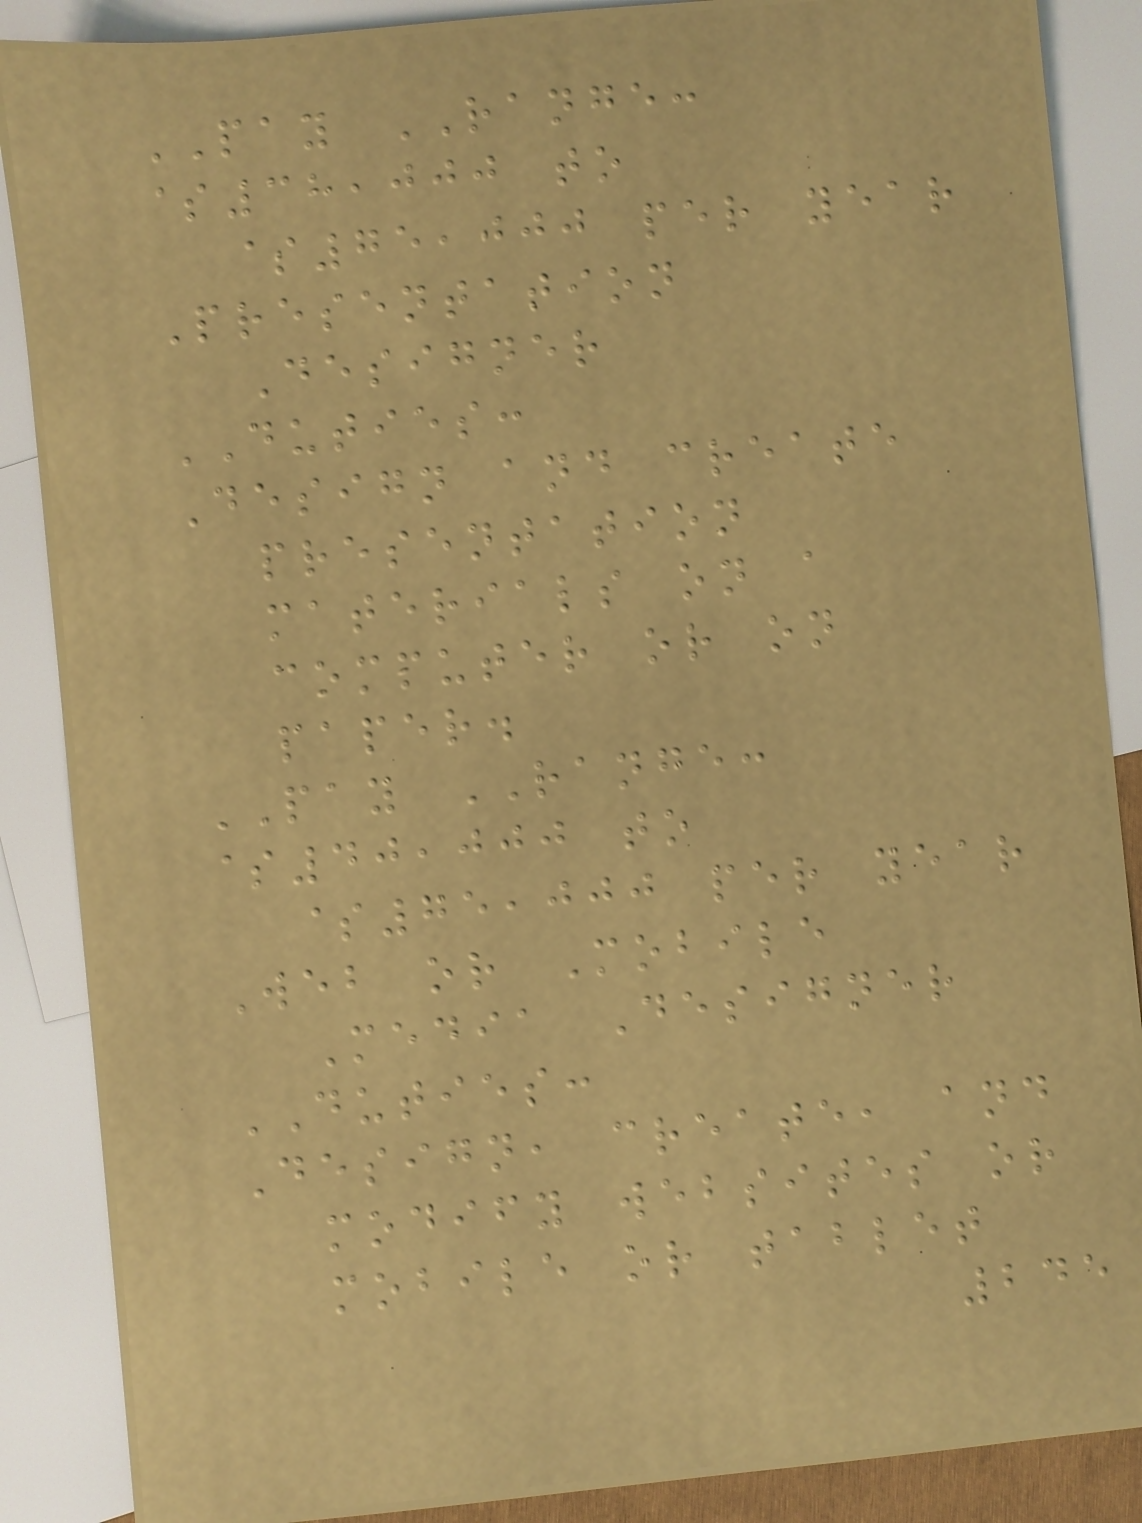PAY RANGE:
$38,000 to
$75,000 per year
Presentation
Designer
DUTIES:
Design and create
presentation
materials on a
computer or on
paper.
PAY RANGE:
$40,000 to
$75,000 per year
Web or Mobile
Media Designer
DUTIES:
Design, create, and
modify websites or
mobile or tablet
245
